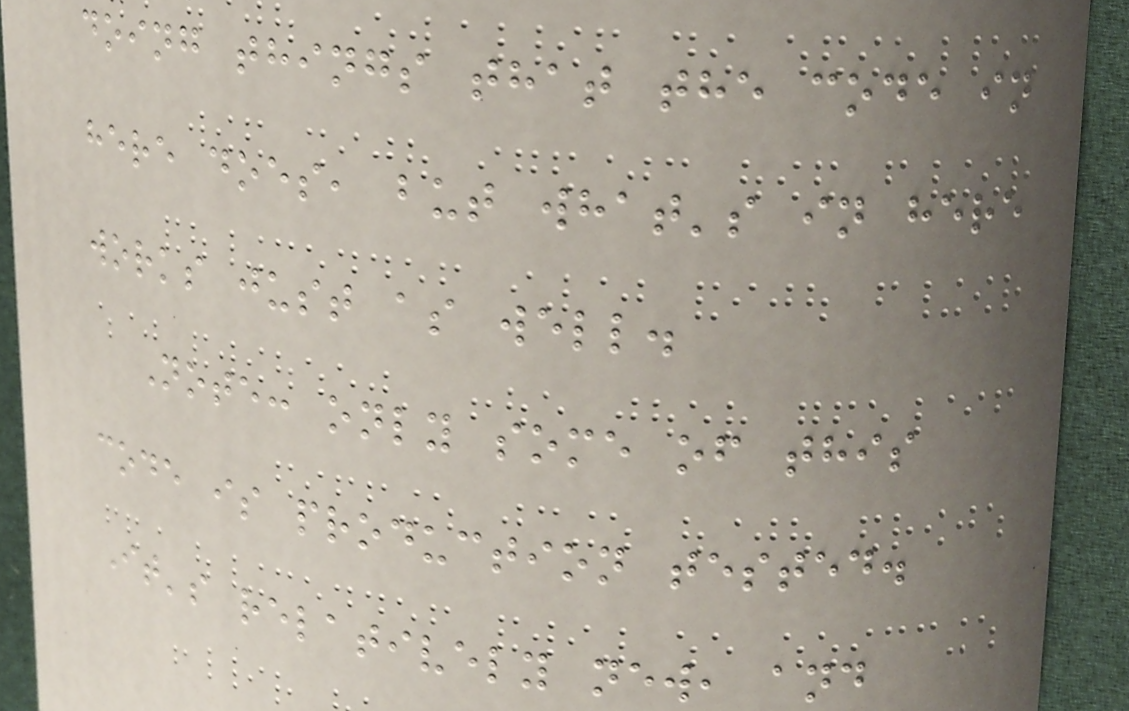doing things that the code in
here does, but what's in here
works just as well.
Note: only some of this
code is production tested.
It's relatively new, and
